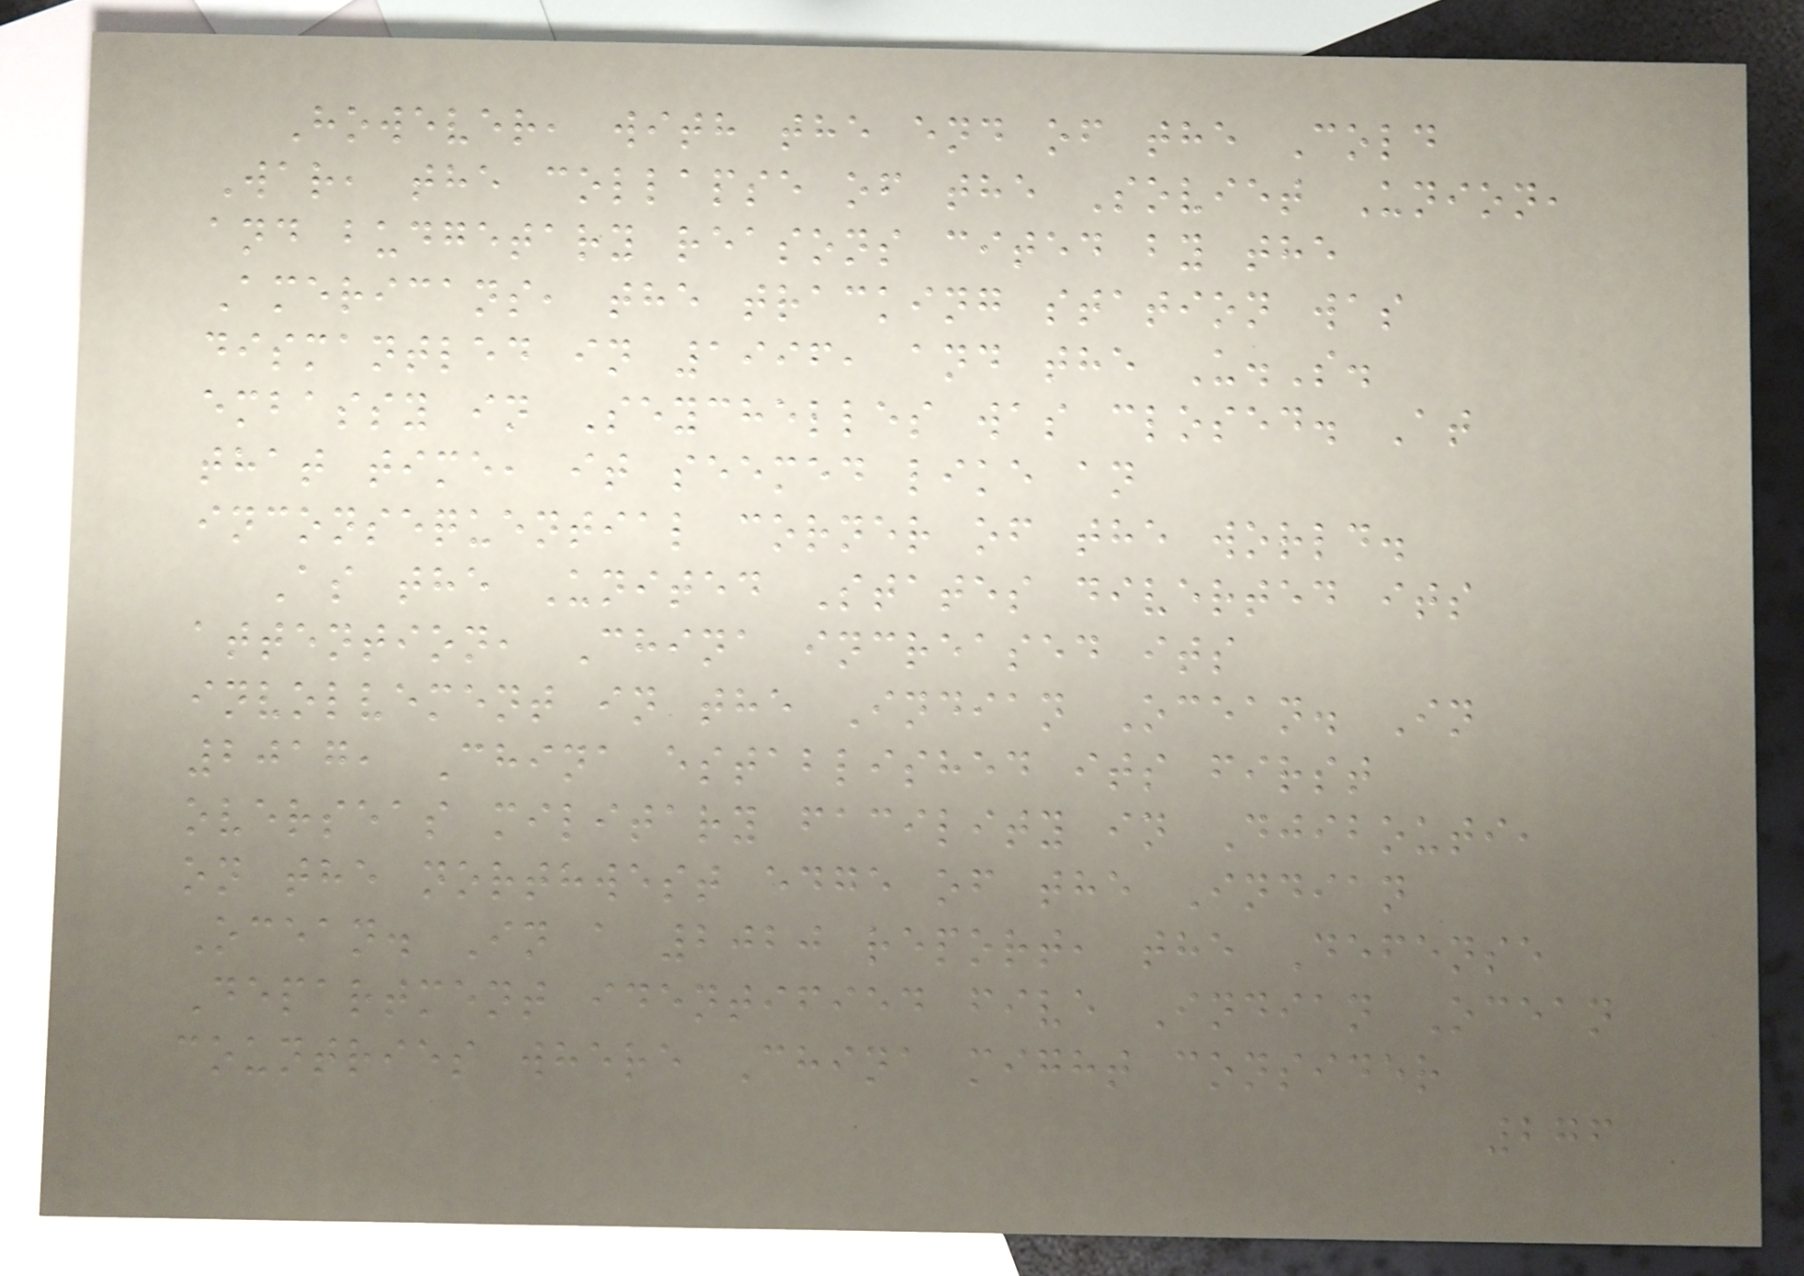However, with the end of the Cold
War, the collapse of the Soviet Union,
and budgetary reasons cited by the
Americans, the tracking station was
dismantled in 1996, and the U.S.
embassy in Seychelles was closed. At
that time, it seemed like an
inconsequential corner of the world.
As the United States diverted its
attention, China increased its
involvement in the Indian Ocean. In
2017, China established its first
overseas military facility in Djibouti,
on the northwest edge of the Indian
Ocean. In a 2020 report, the Defense
Department identified five Indian Ocean
countries where China might consider
276
